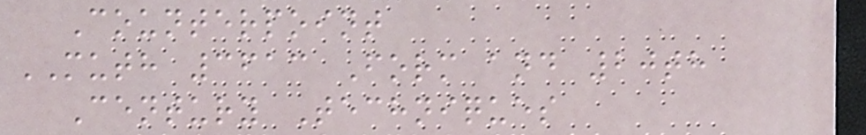Counterpoint
MUTH 3613 Form and 20th
Century Techniques
